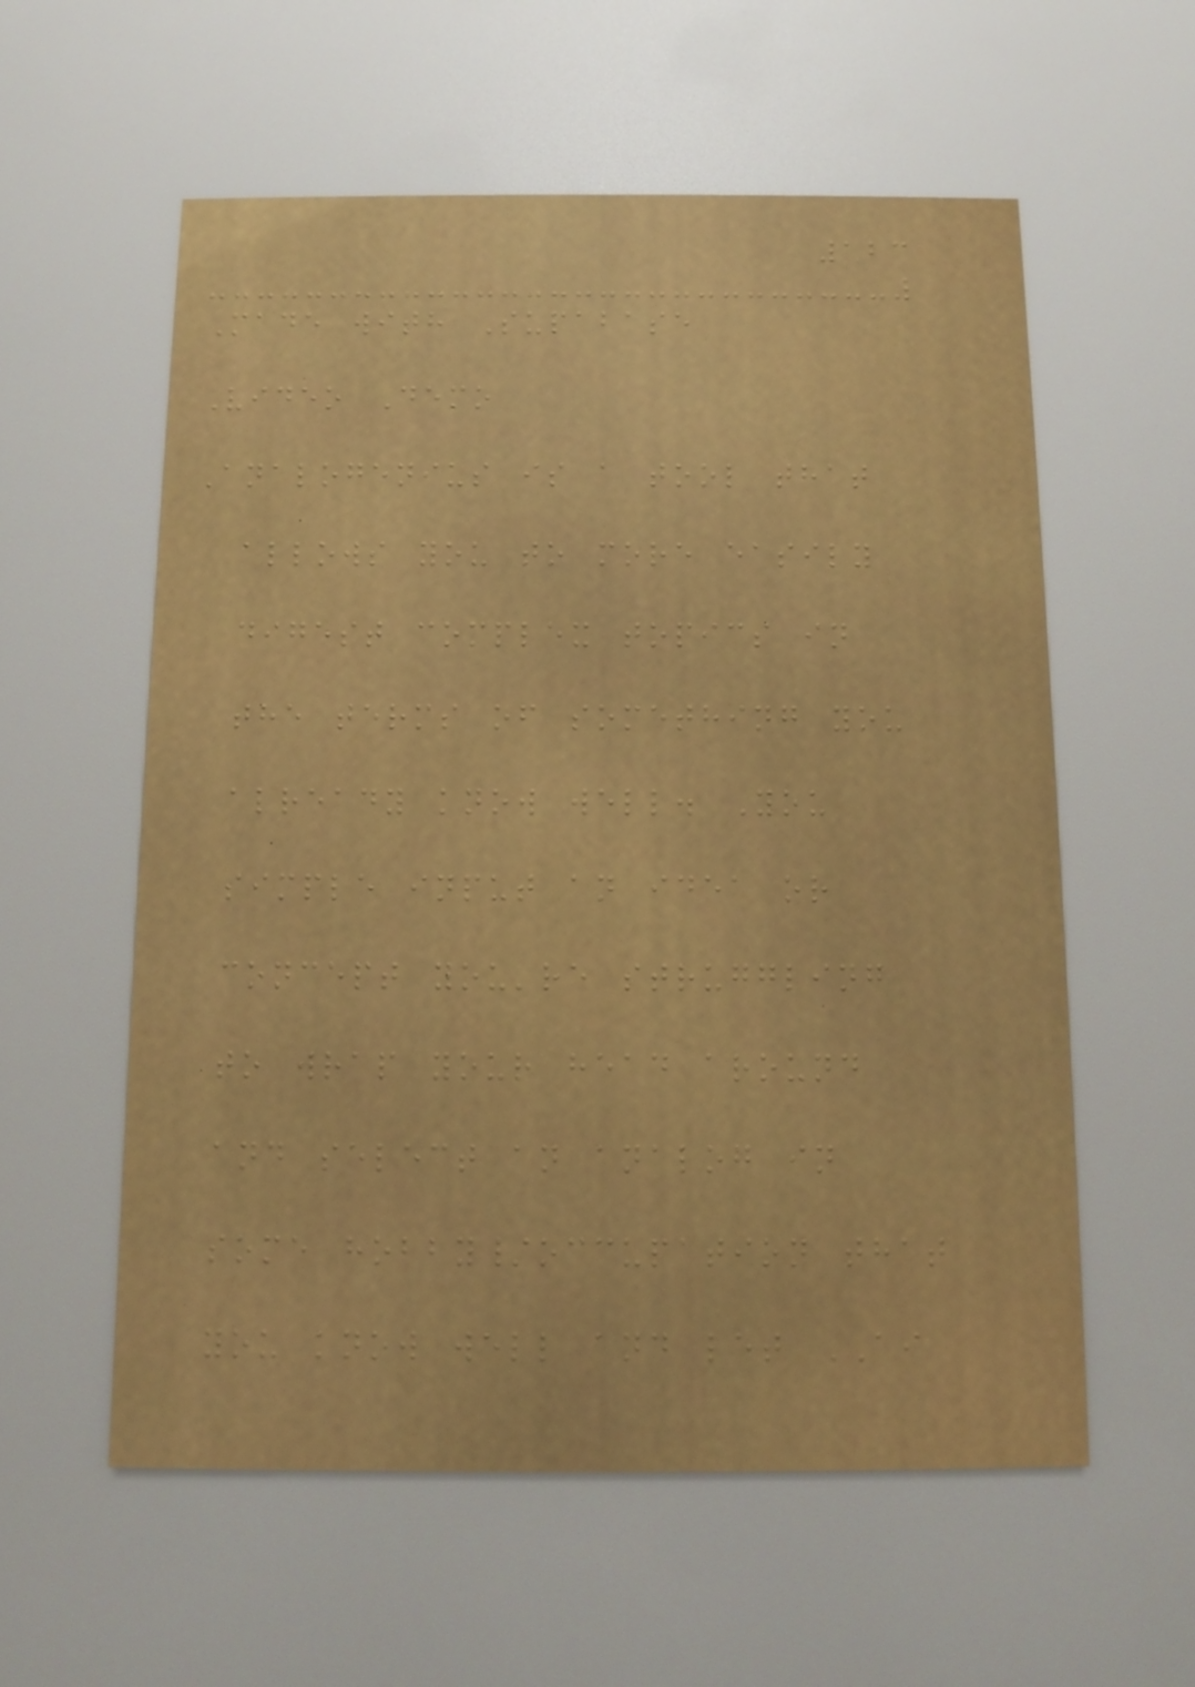123
Made with Supabase
Video Demo
Analogenius is a tool that
allows you to more easily
digest complex topics in
the terms of something you
already know well. You
simple input an idea or
concept you're struggling
to wrap your head around
and select an analog in
some hobby/occupation that
you know well and let AI
